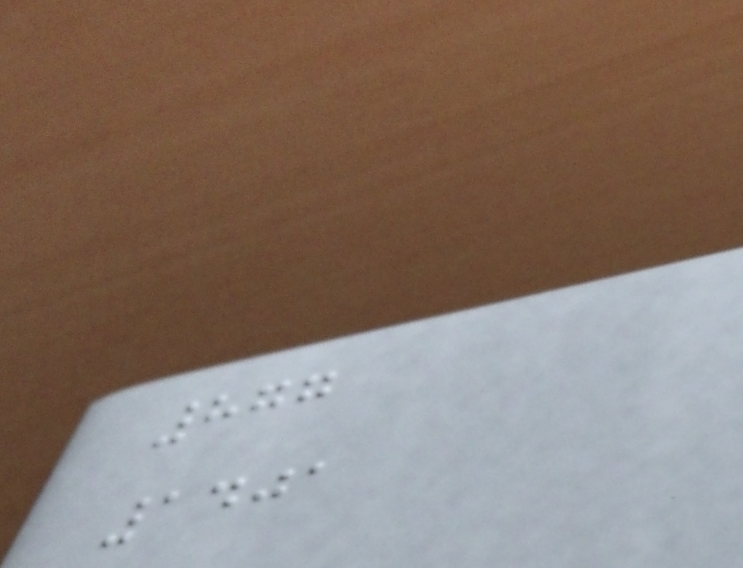877
1401
